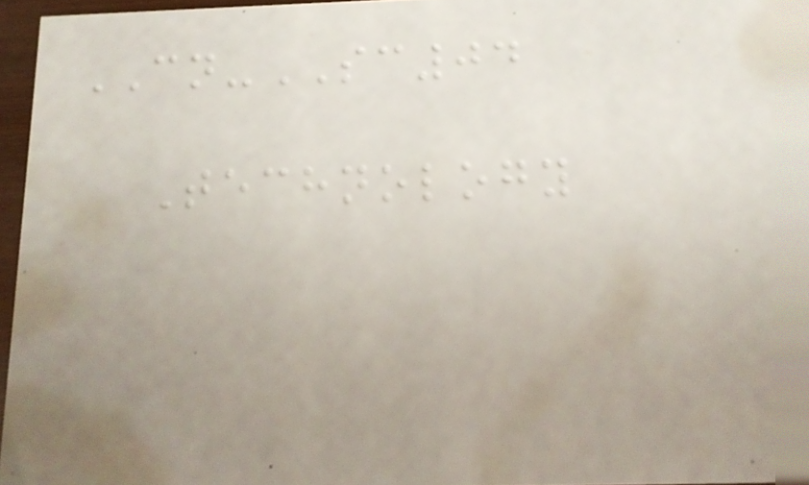CN-SC04
Technology
